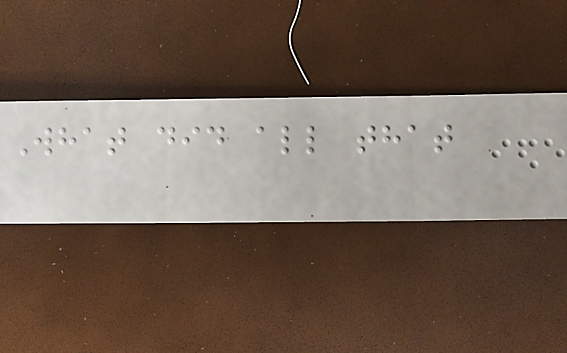What did all that
